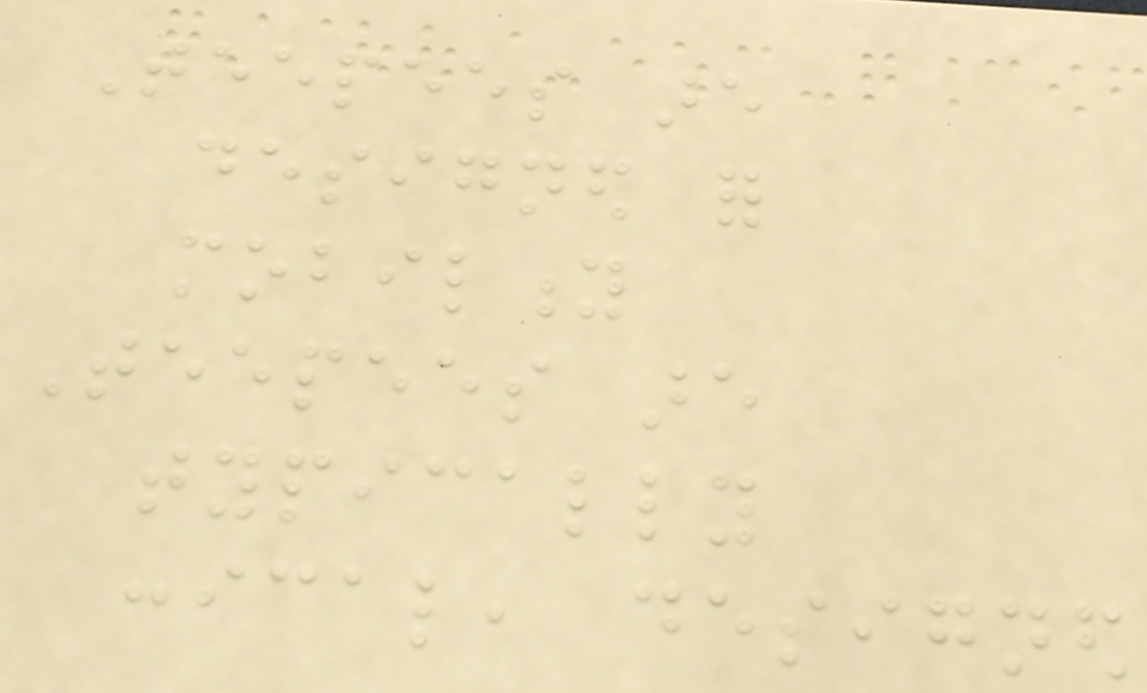Teepees are
designed for
mobility
Teepees are
typically
conical, designed
